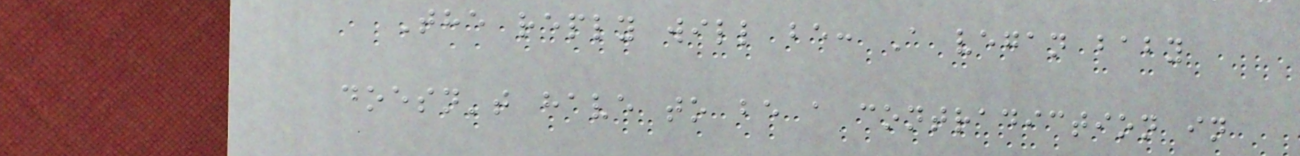The reply will be: A vegan baby
doesn't have to be a contradiction in
